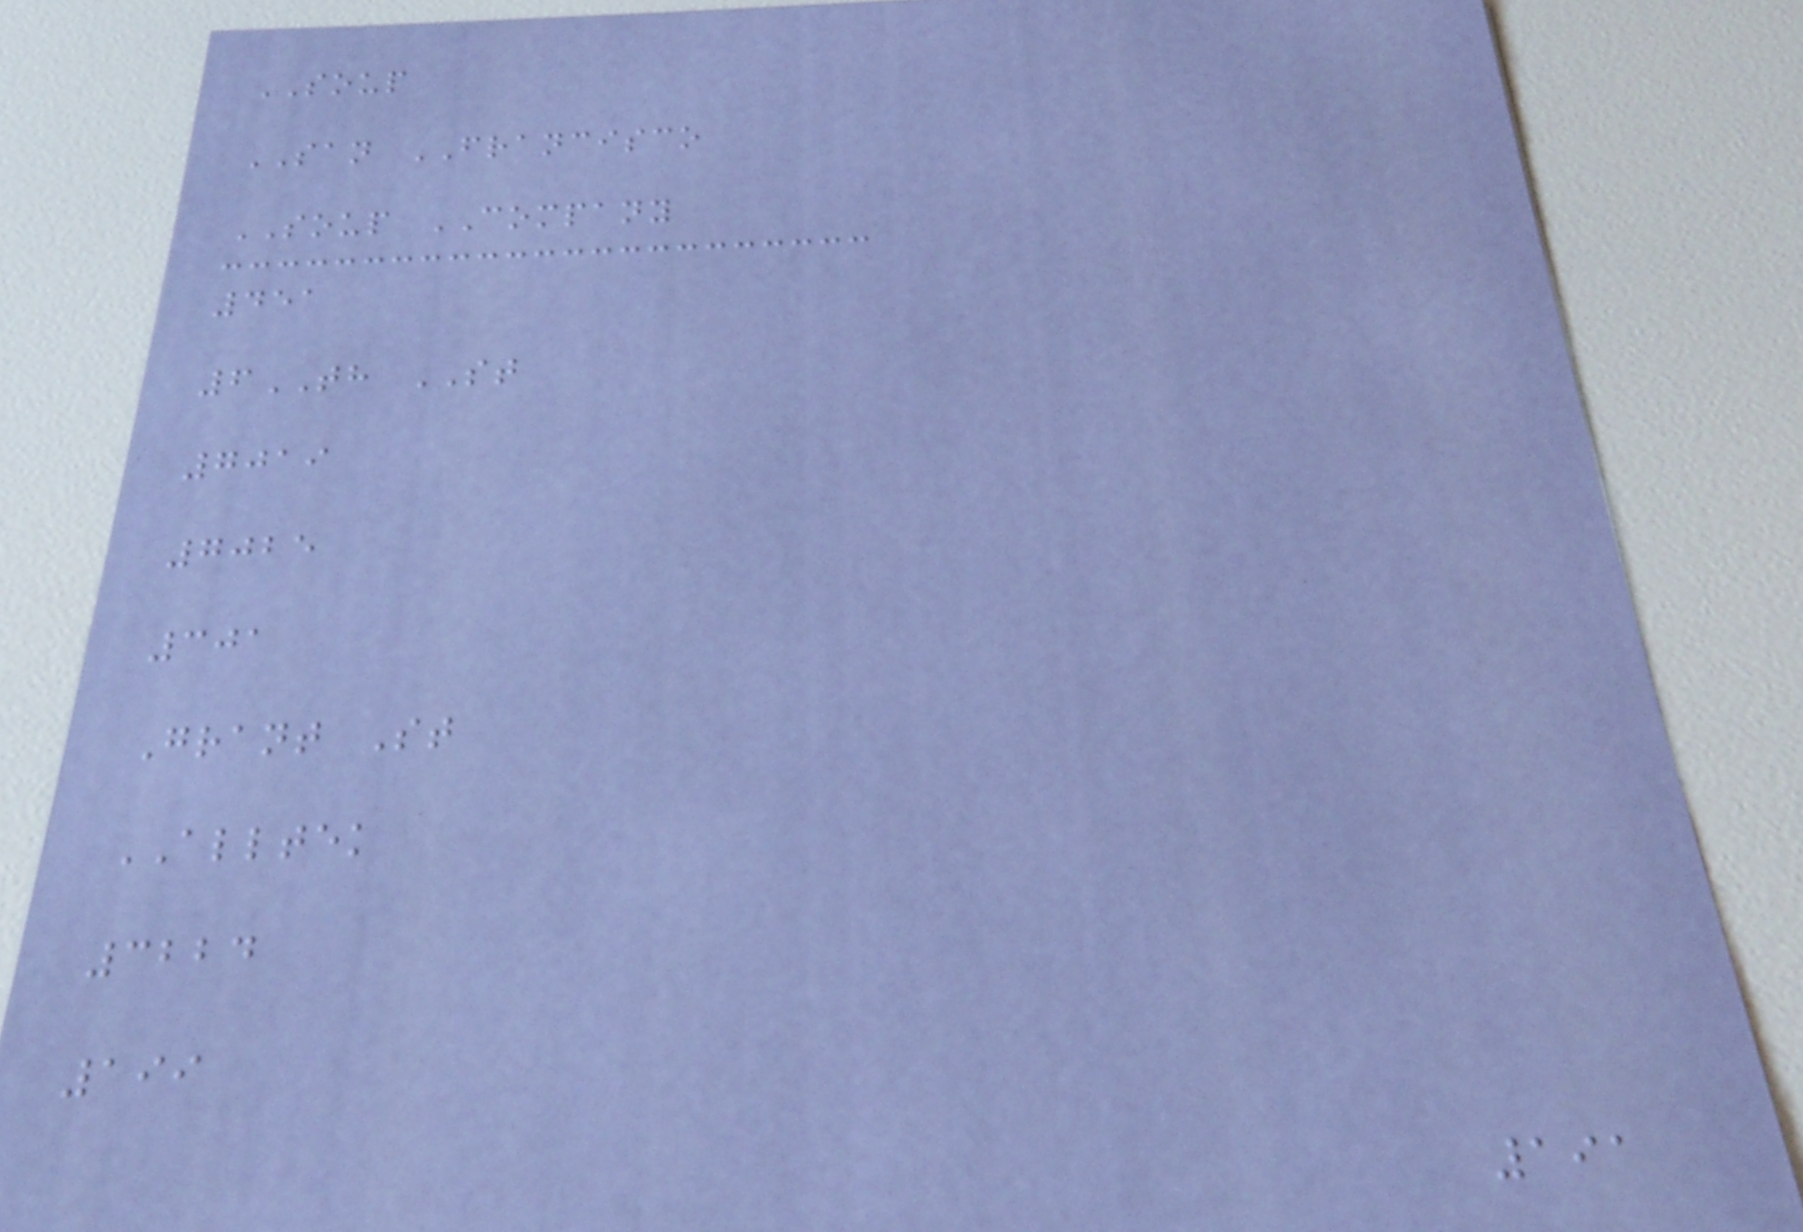SOUP
SAN FRANCISCO
SOUP COMPANY
451
6TH ST
7019
7025
301
Grant St
ALLTEK
3224
199
191
